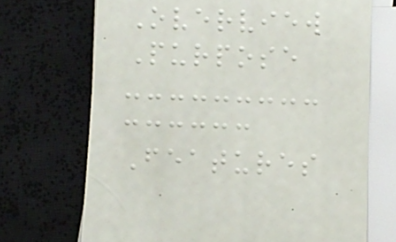Overview
Purpose
Features
